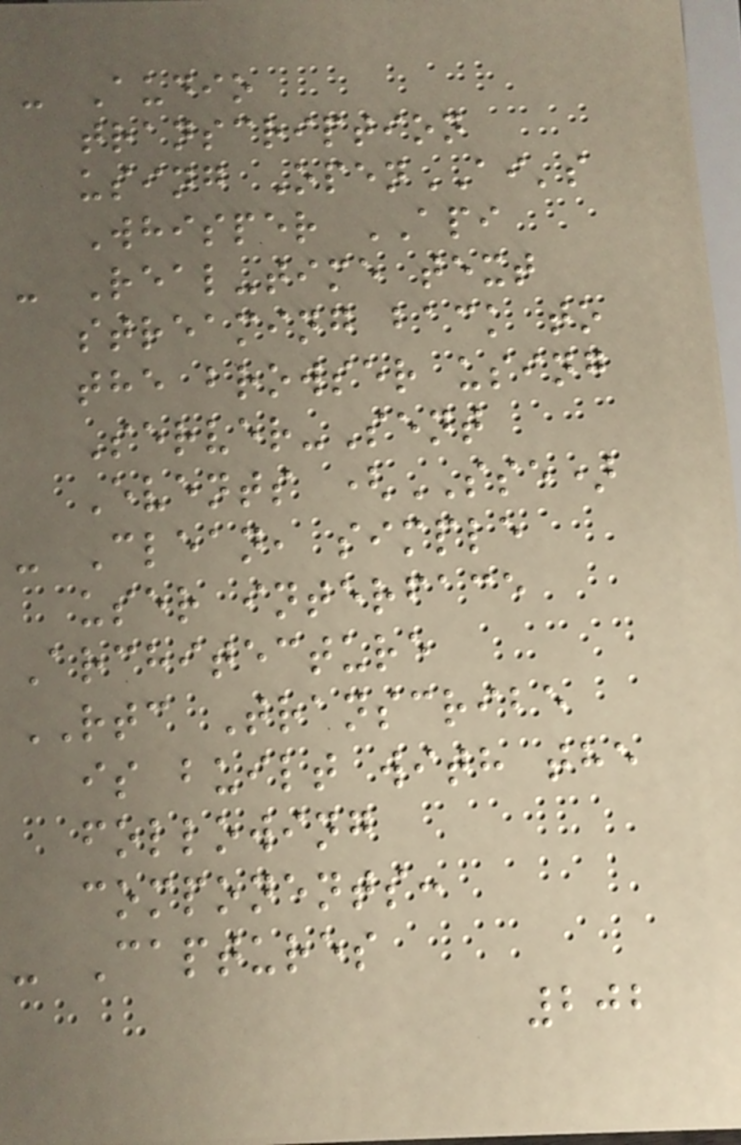- Audio
transcription
using OpenAI's
Whisper API
- Real-time text
streaming back to
the browser using
Server-Sent
Events (SSE)
- Clean, simple
user interface
Architecture
RTC Transcribe
is built with the
following
components:
- Captures
202
